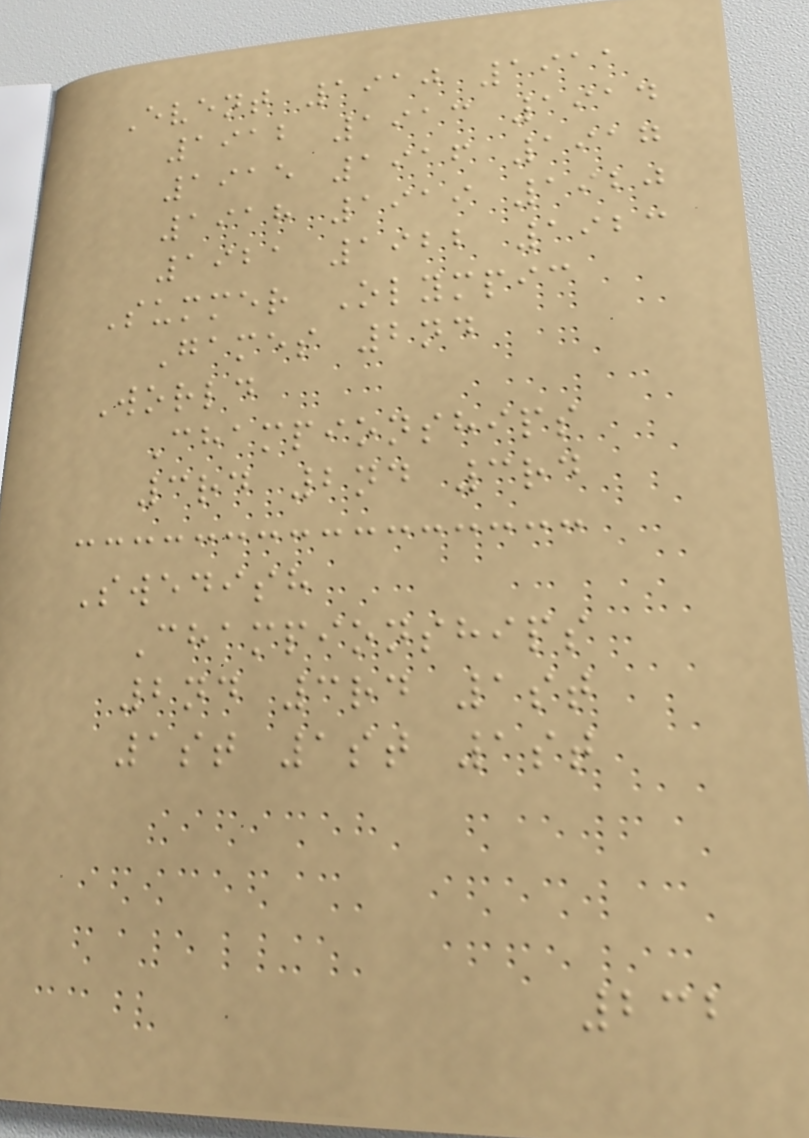Event 1910 1911
1912 1913 1914
1915 1916 1917
1918 1919 1920
1921 1922 1923
Summer Olympic
Games 2nd
World
Championships
3rd 2nd 3rd
Swedish
Championships
2nd 3rd 1st
1st 1st 1st
232
